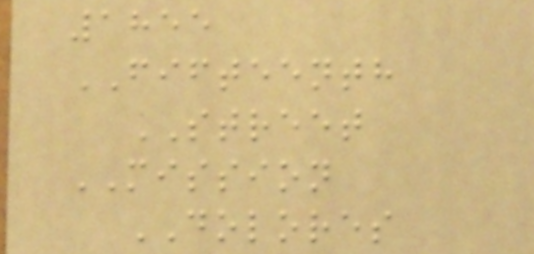1855
FIFTEENTH
STREET
MISSION
DOLORES
